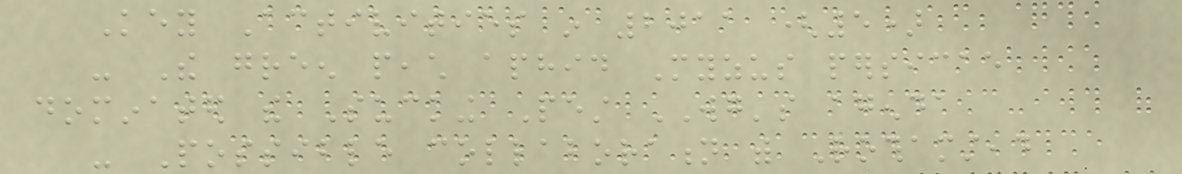Key Activities in 2011 (5)
- The green peach aphid Myzus persicae
dominated the Sucking Pest WG's agenda
- Possible collaboration with Rothamstead
